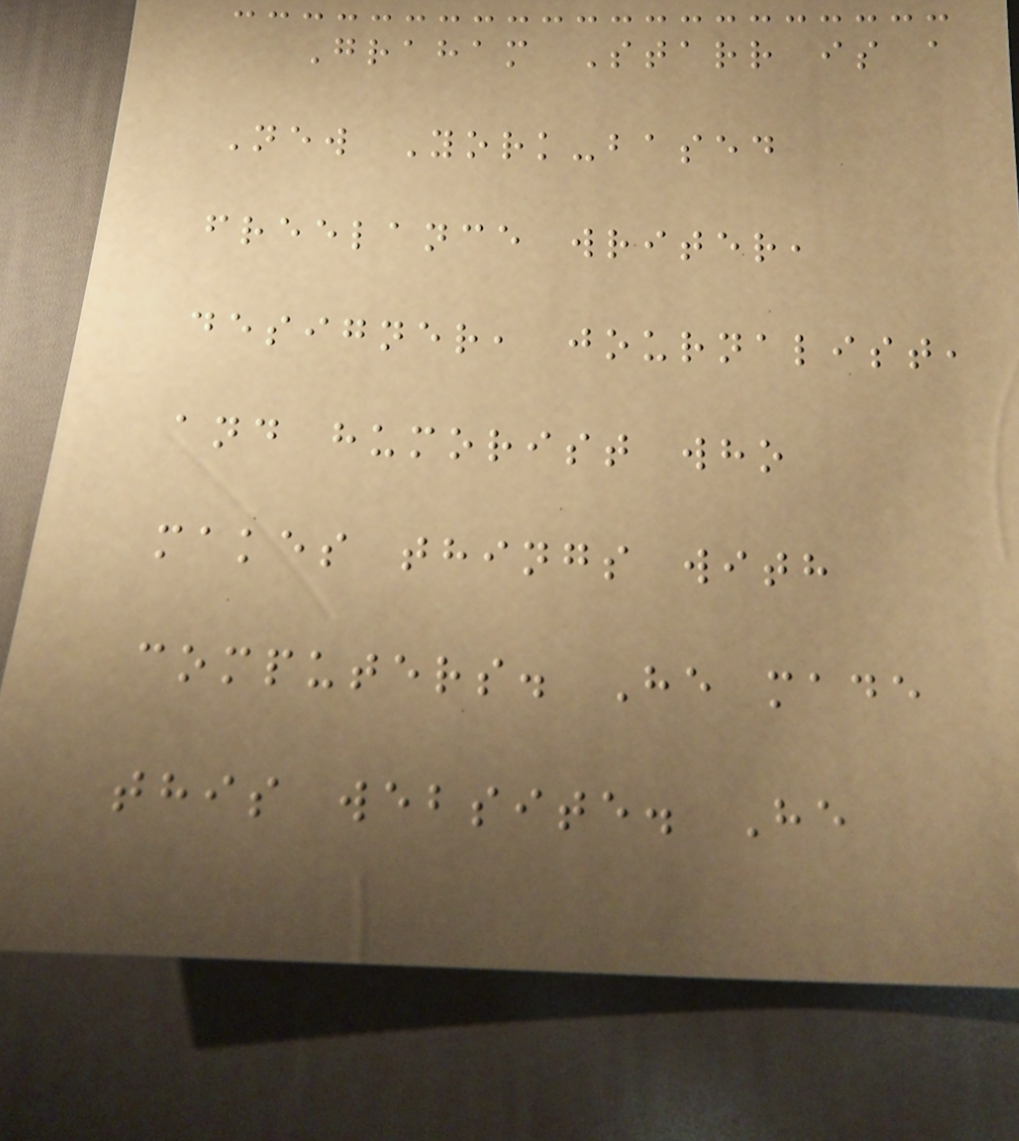Graham Starr is a
New York-based
freelance writer,
designer, journalist,
and humorist who
makes things with
computers. He made
this website. He
